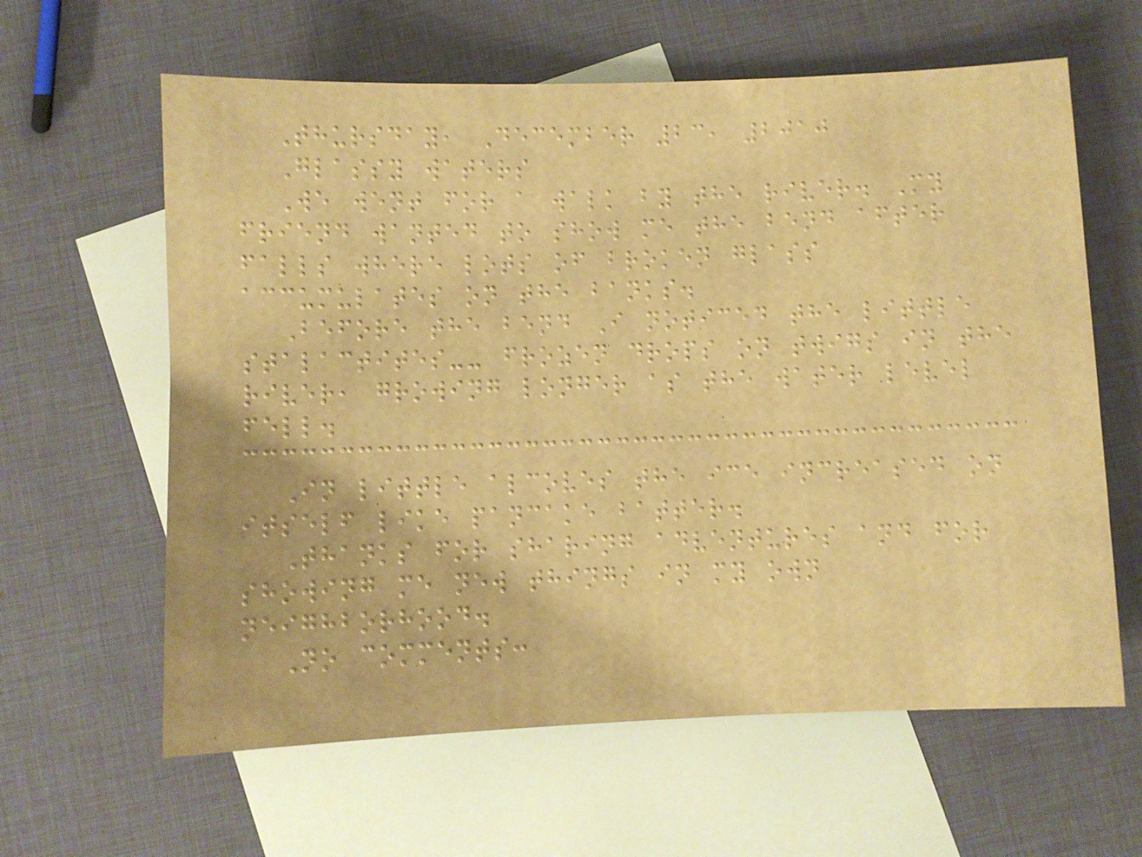Thursday, December 23, 2010
Glassy waters
We went for a walk by the river. My
friend wanted to show me the bend after
falls where lots of broken glass
accumulates on the banks.
Before the bend I noticed the little
stalactites-- frozen drops on twigs in the
river, growing longer as the water level
fell.
In little alcoves the ice increased on
itself like pancake batter.
Thanks for sharing adventures and for
showing me new things in my own
neighborhood.
No comments:
